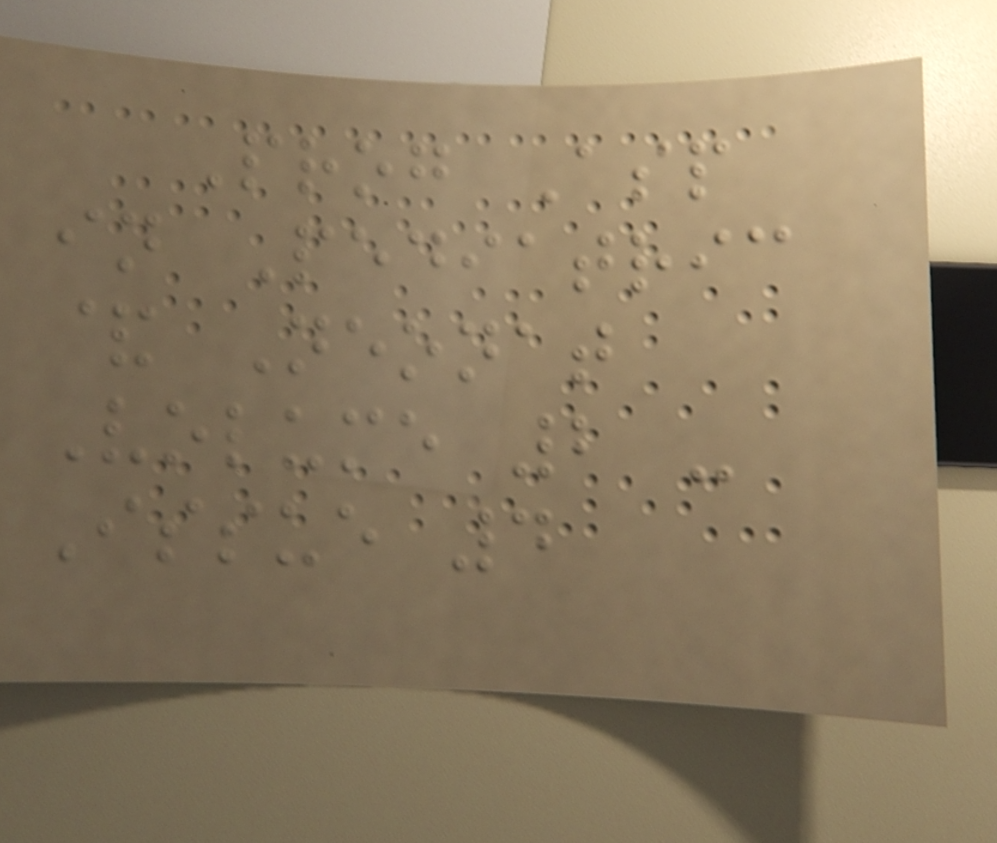Prog Asp
in Pediatric
& Neonat
Volume 2 -
Issue 4
